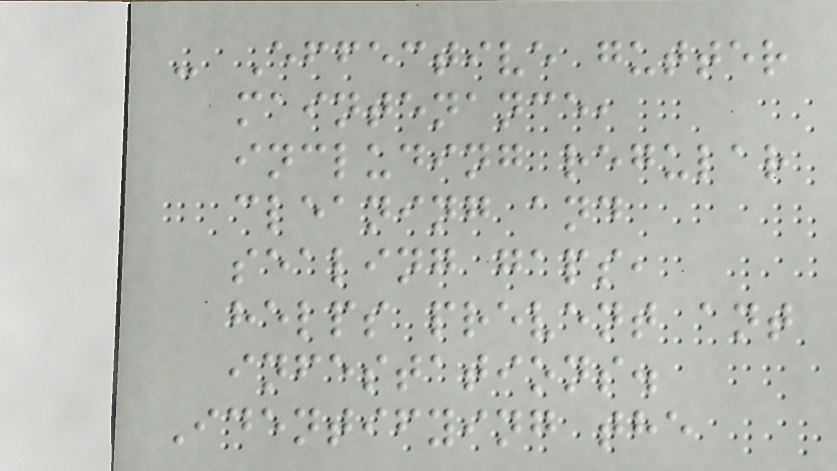- Effective gutter
maintenance,
including regular
cleaning and
sealing gaps,
helps prevent ant
infestations.
Identifying the
